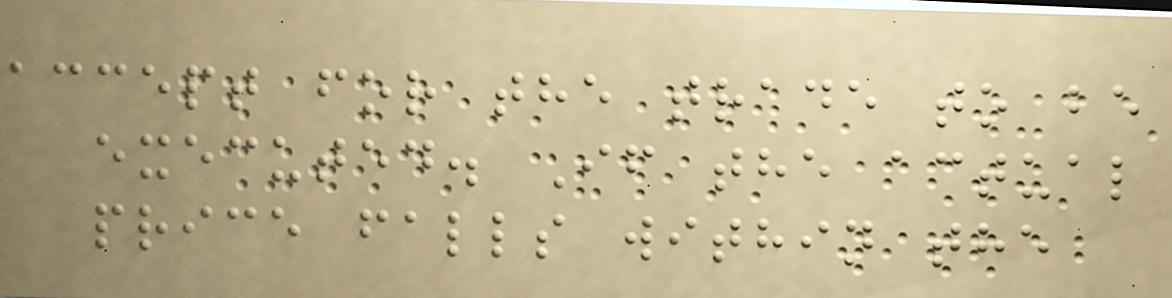accept for the trade to be
executed. If the actual
price falls within the
